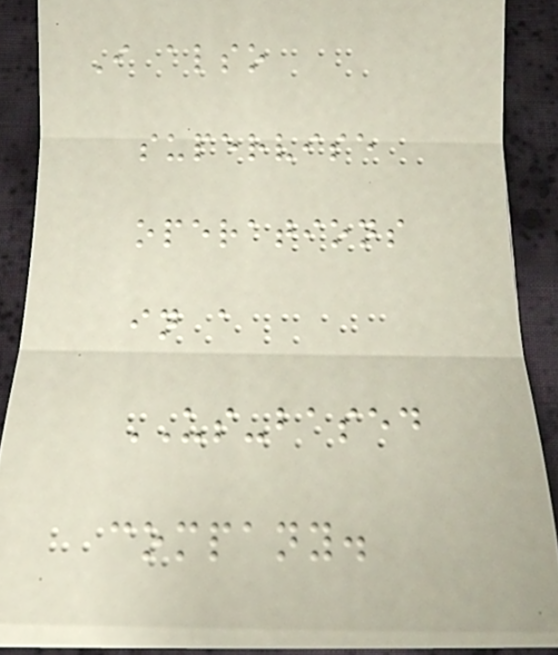I also
supervise
operations
in a
US-based
company.
